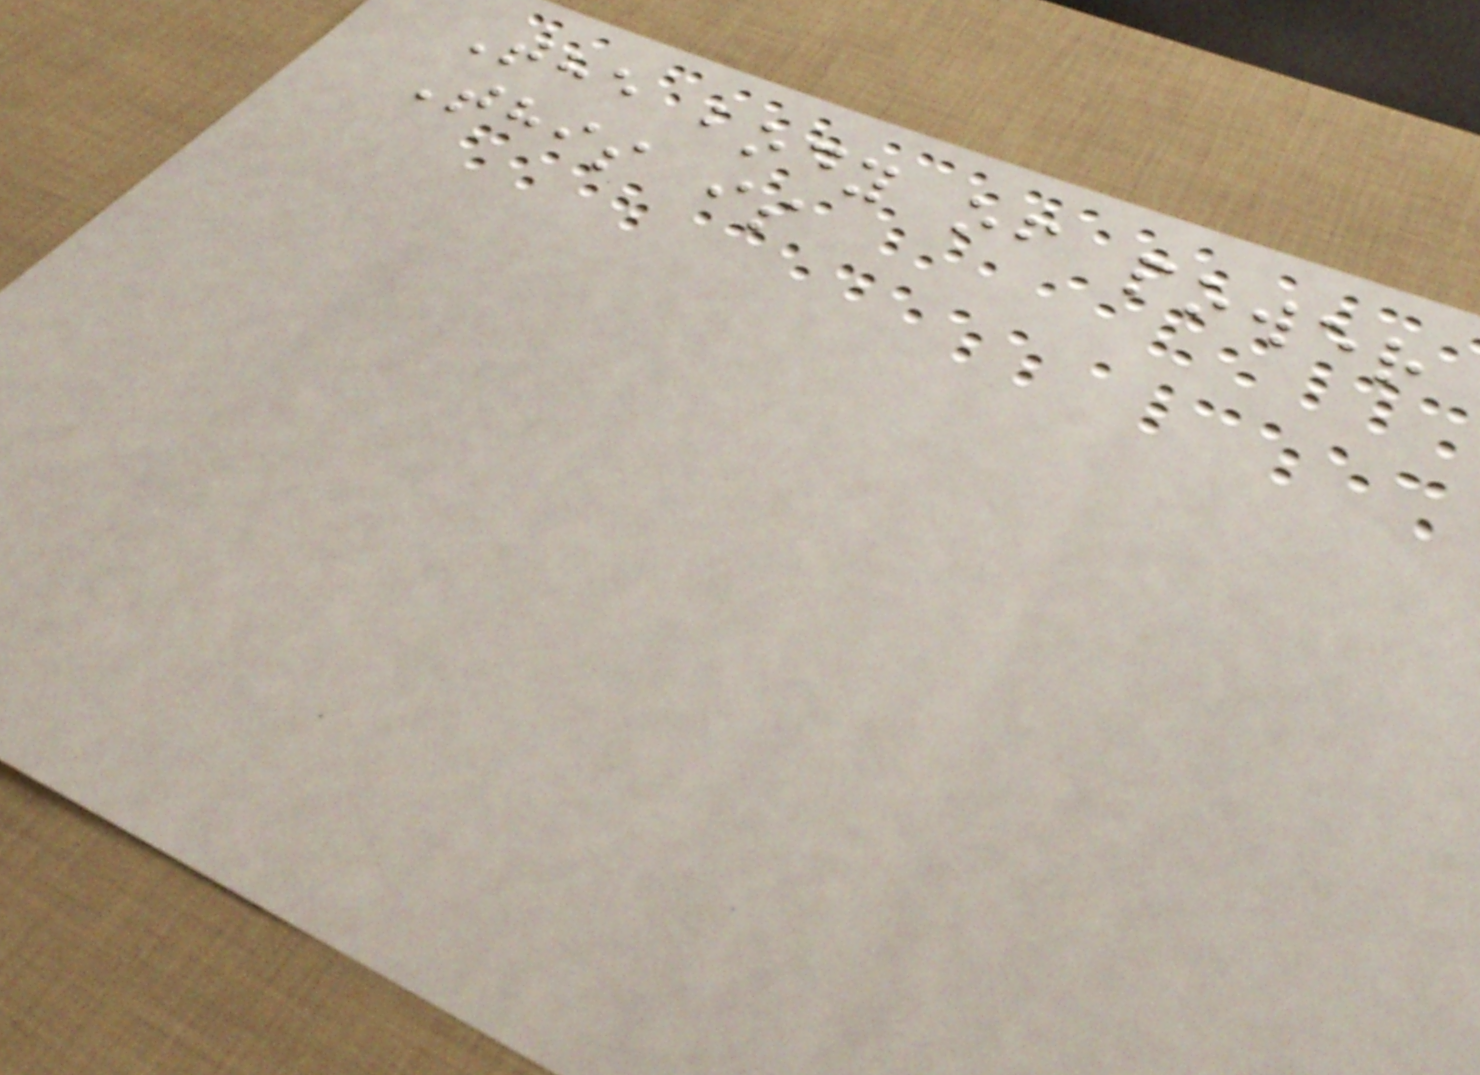The body of power
This is
